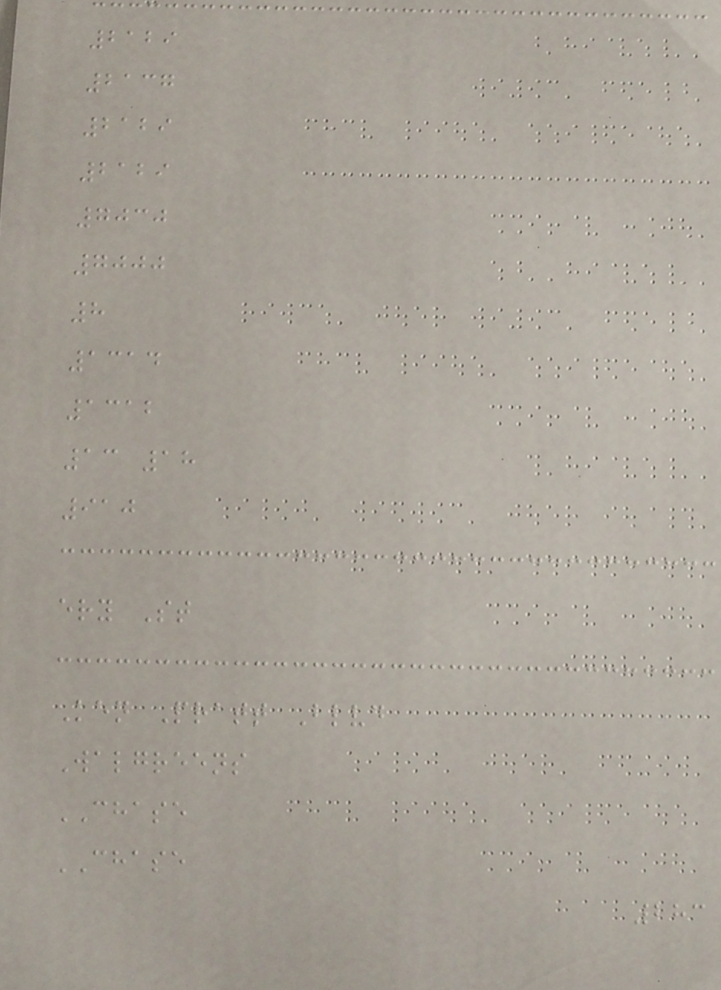2129
2137
2129
2129
7030
7000
8
1314
1312
13 18
910
ery St
Ken Pratt Blvd
Walgreens
CHASE
CHASE
283
